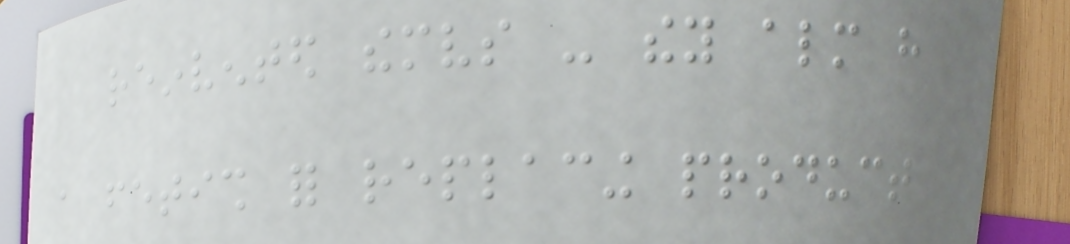reinvented themselves - they almost have
a fetish for replacing product
